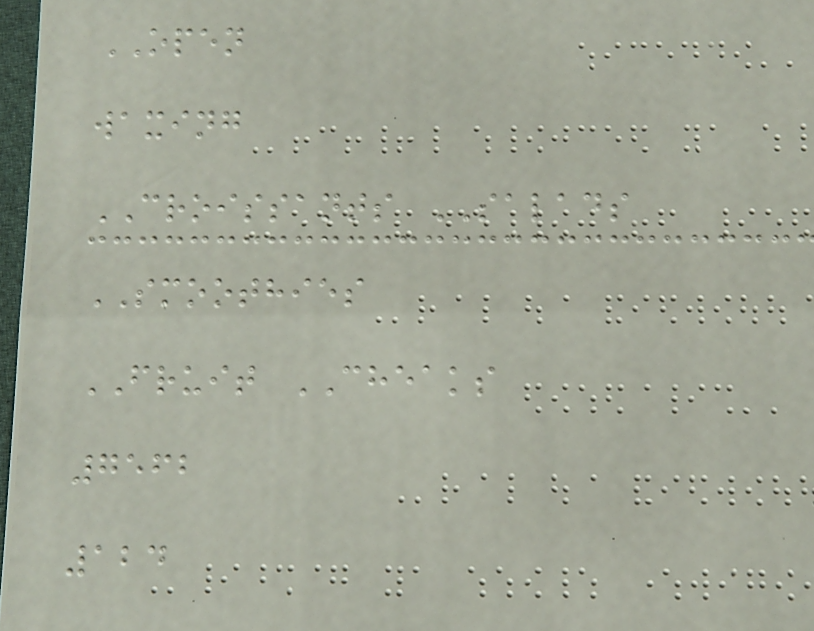OPEN
waxing
CROISSANTS SALADS
SMOOTHIES
FRUIT CHEAKS
7562
124
